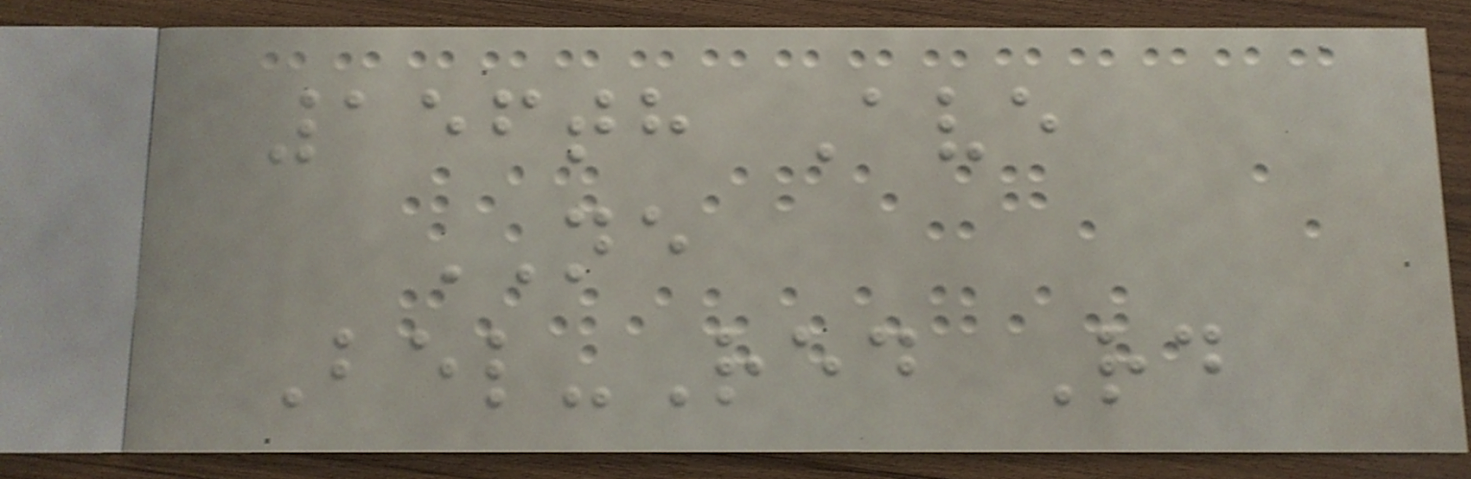156th Ave
NE
Bel-Red Rd
